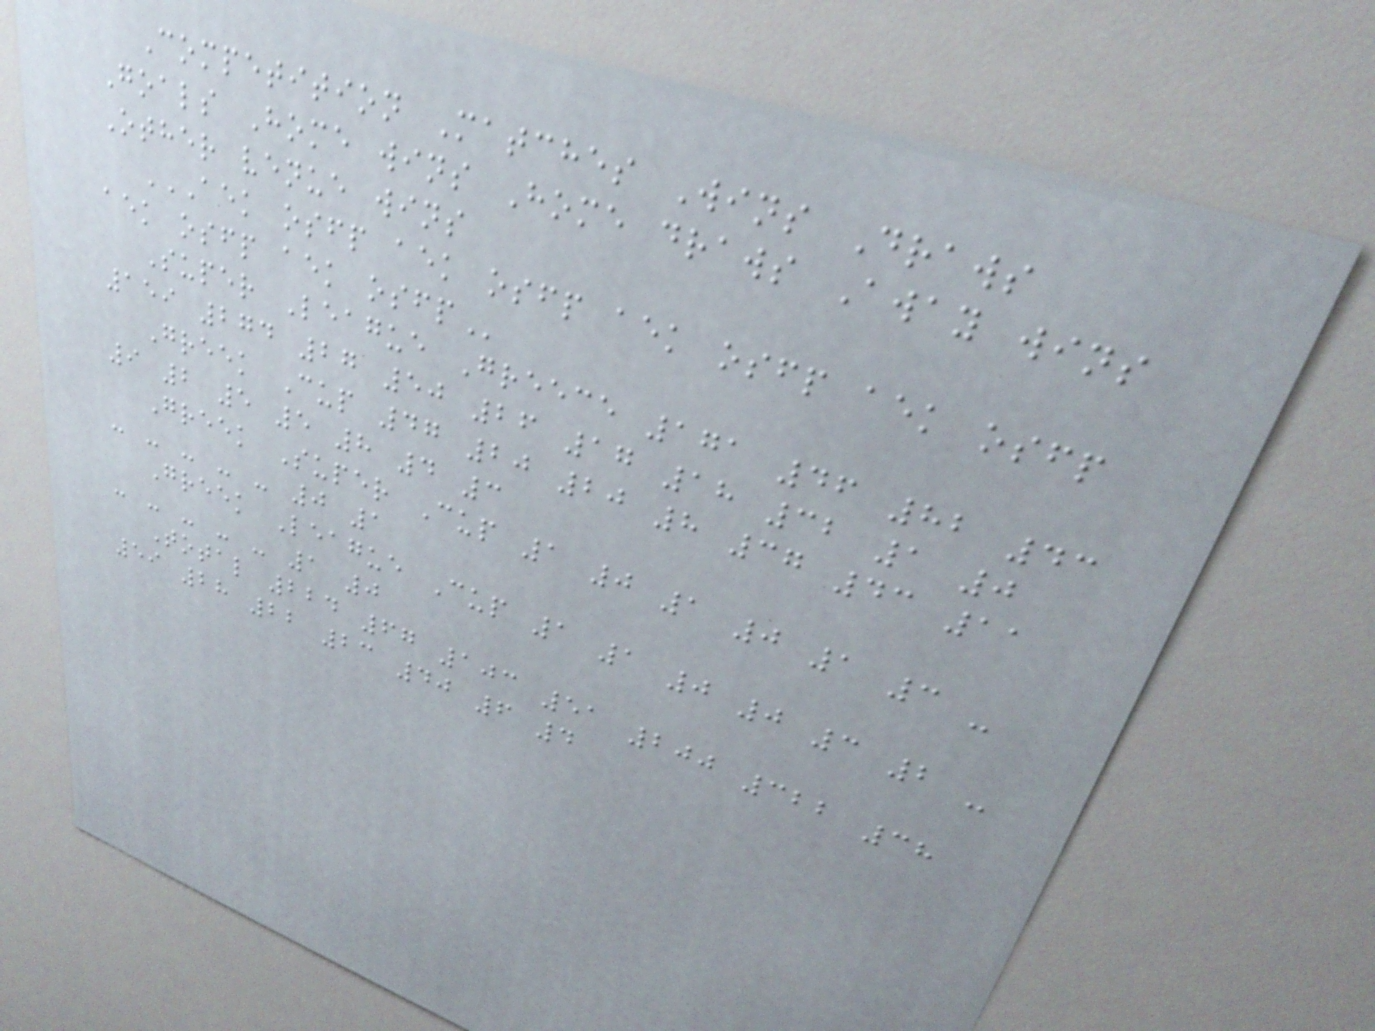Competition Matches Wins Draws
Goals Home wins Home draws Away wins
Other venue wins
AEK OSFP AEK OSFP AEK OSFP AEK OSFP
AEK OSFP AEK OSFP
Super League Greece 171 46 82 43
159 274 27 50 26 17 18 32 1 0
Greek Cup 47 20 20 8 37 43 11
9 2 5 5 8 4 3
Greek Super Cup 1 0 1 0 1 3 -
- - - - - 0 1
Greek League Cup 1 1 0 0 3 2 -
- - - - - 1 0
Total 224 67 103 51 200 322 38
59 28 22 23 40 6 4
